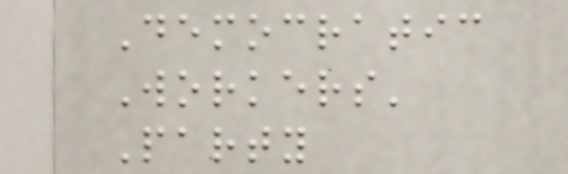Democratic
Workers'
Party
